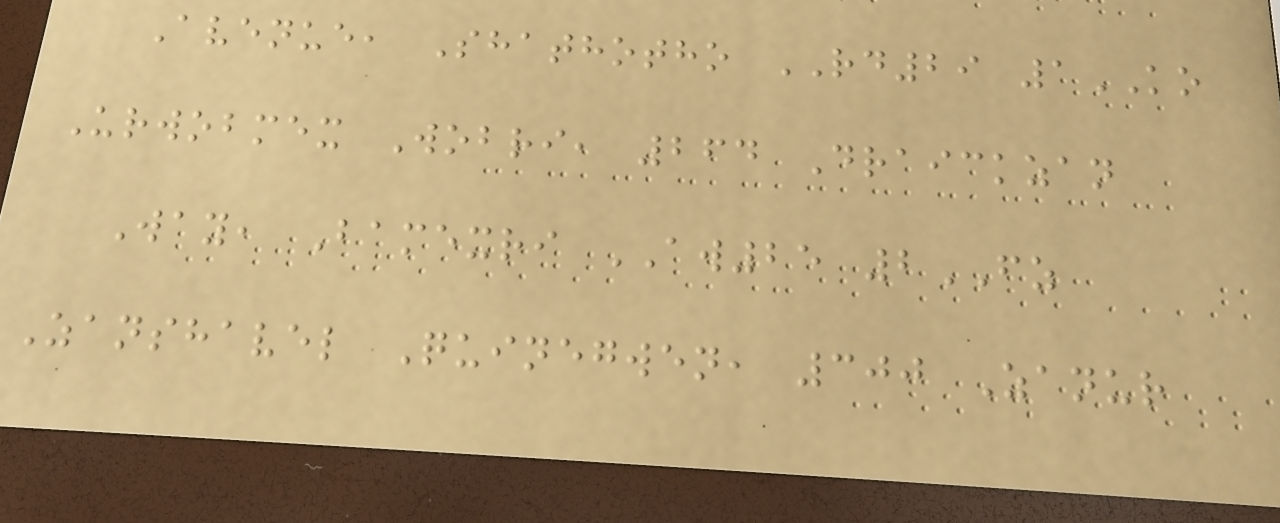Avenue, Shathotho RD29 1KO
Urwobmex Wobri, 264 Draickzan
Way, Bamexri AW25 2FZ
Zanshavel Quinegwen, 300 Zanur
